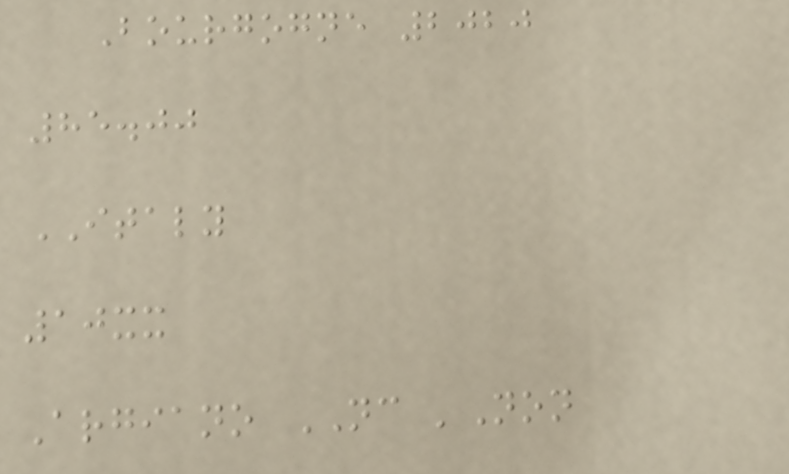Bourgogne 2020
85.00
ITALY
10xx
Argiano NC 'Non
